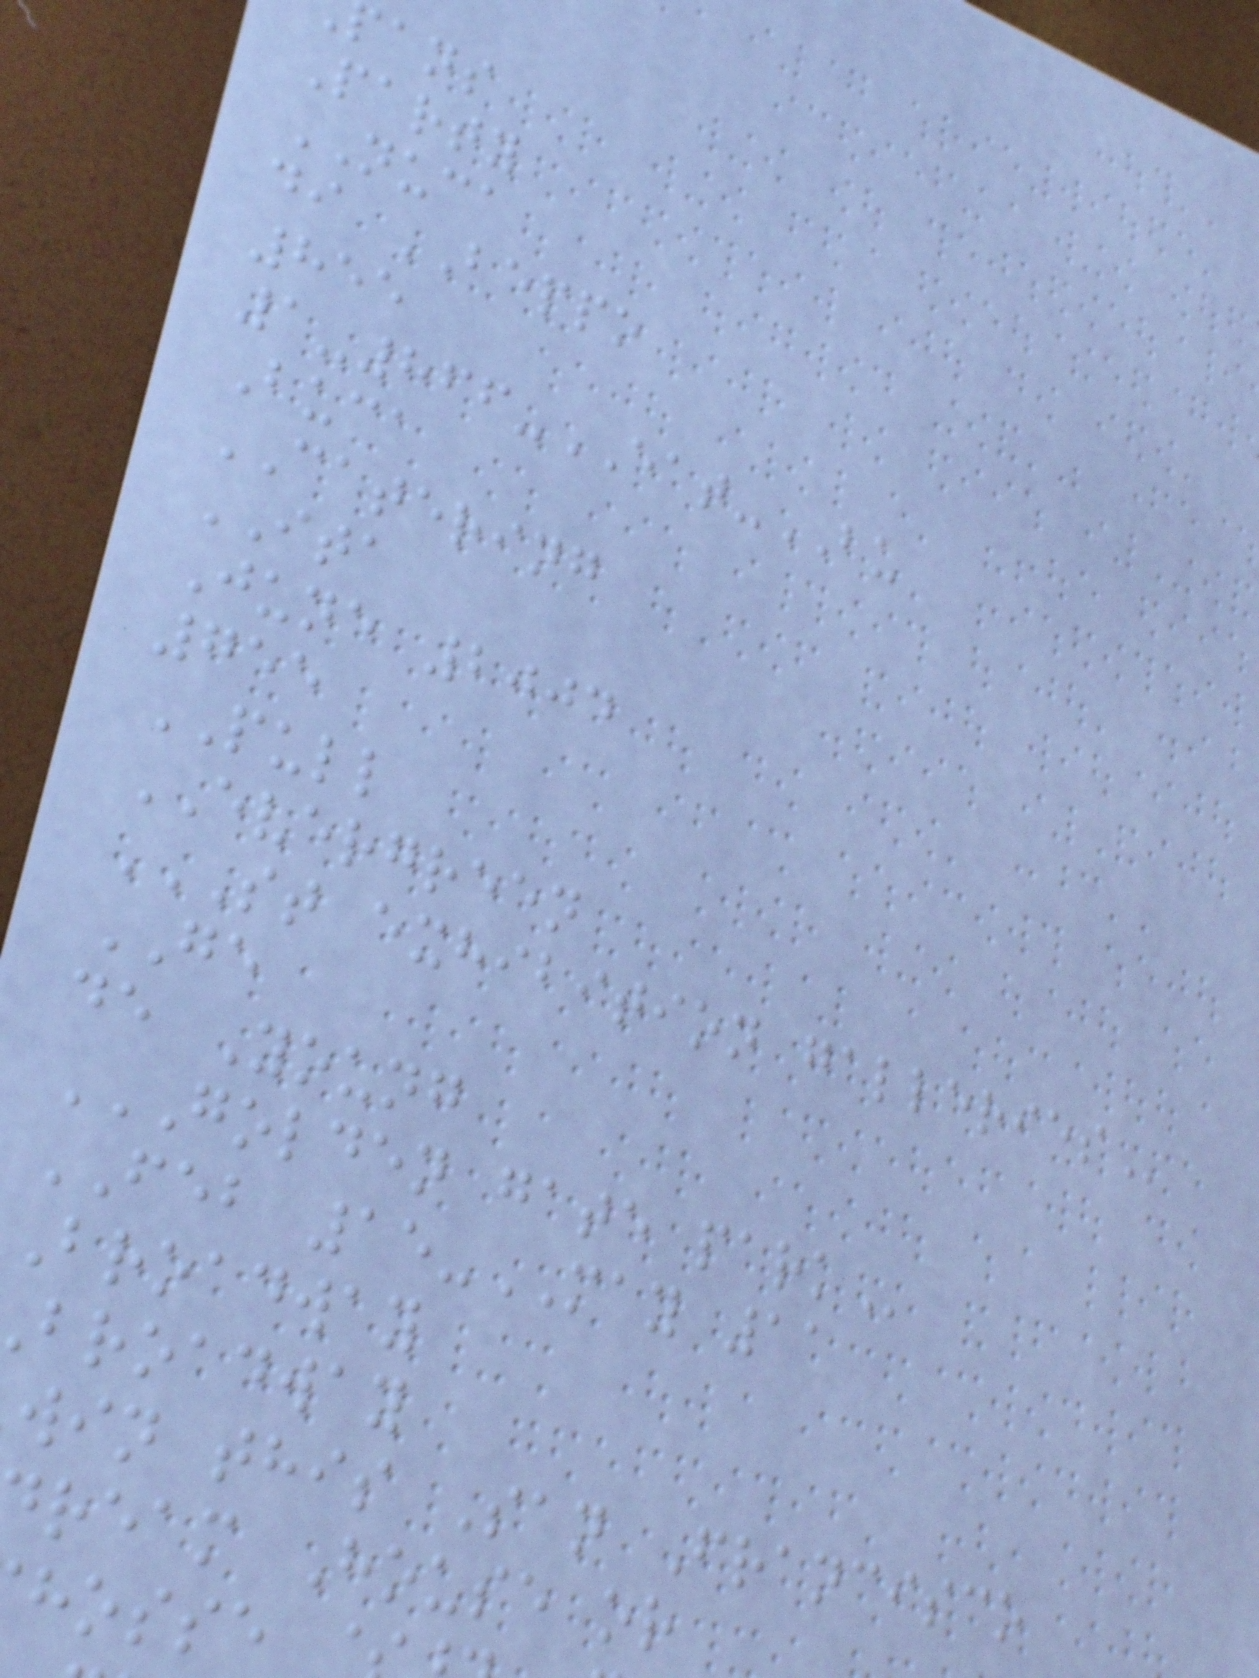Party
NUCA
di BEPPO
855
1-866-EAT-BU
Buca
CATERING
ITA
June 2004
755
PULL
EVERGREEN
ST EXHIBITION GALLERIES
GE
de Young
GOLDEN GATE PARK
FEB 15-MAY 11
Broadway
broadway
win this San Francisco
ream House or
